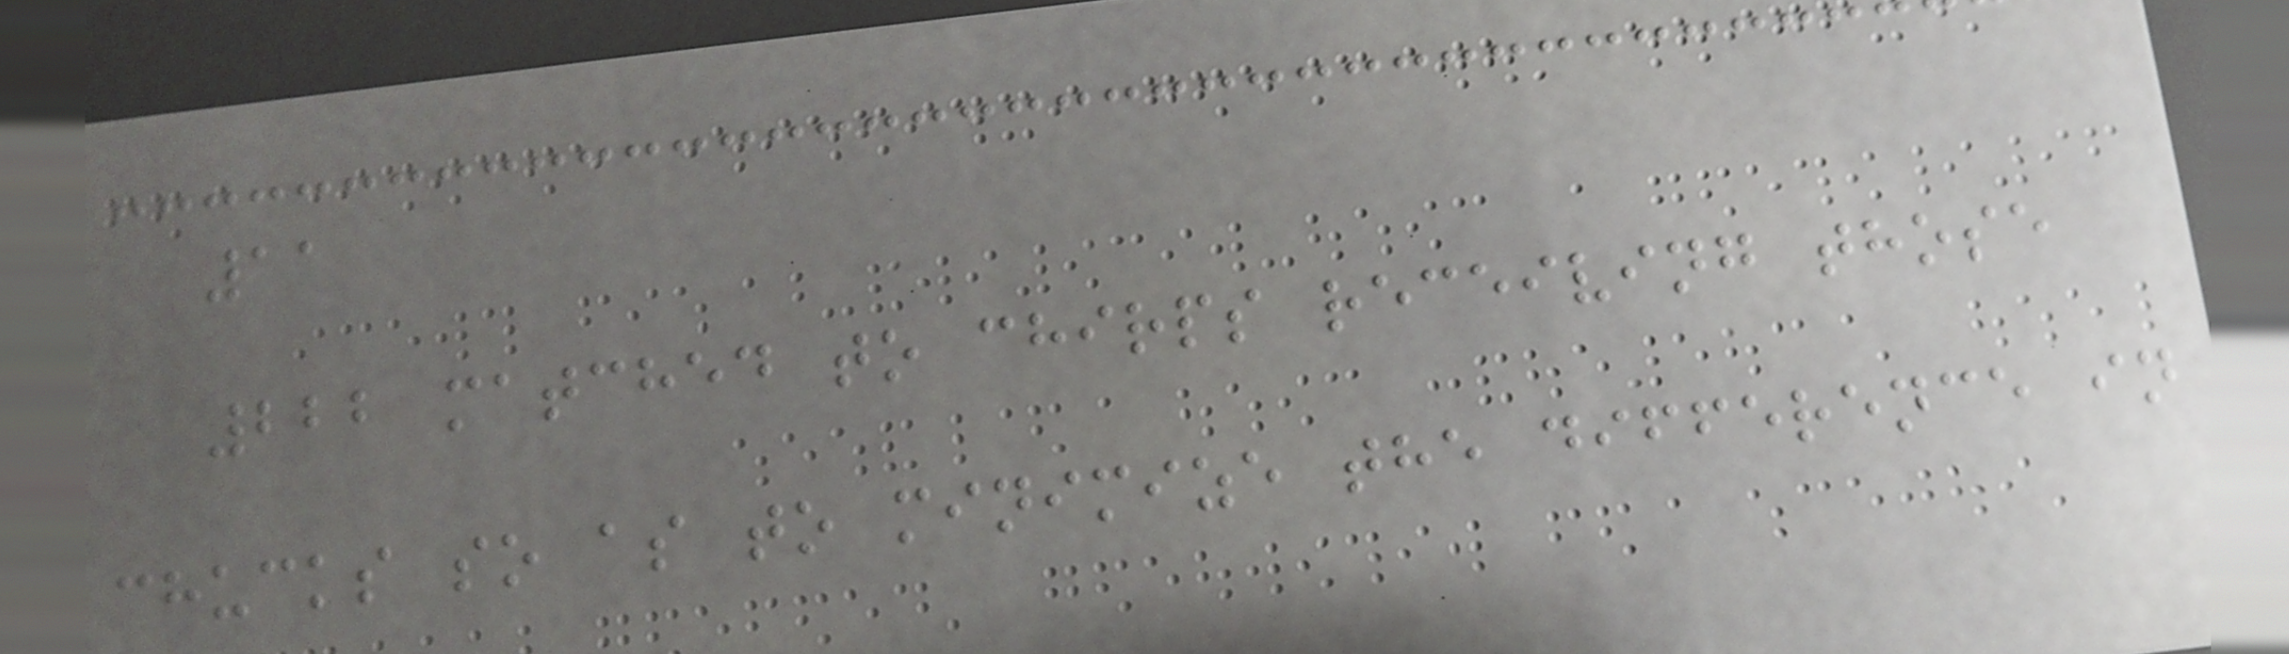11
222 matched to chirps receiving those
chucks so as to minimize the difference in
